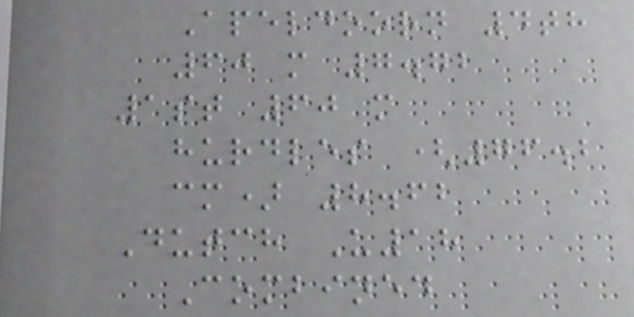Apeldoorn 4th
60 m 7.72
1st 60 m
hurdles (76.2
cm) 8.62
Dutch U18
Combined
